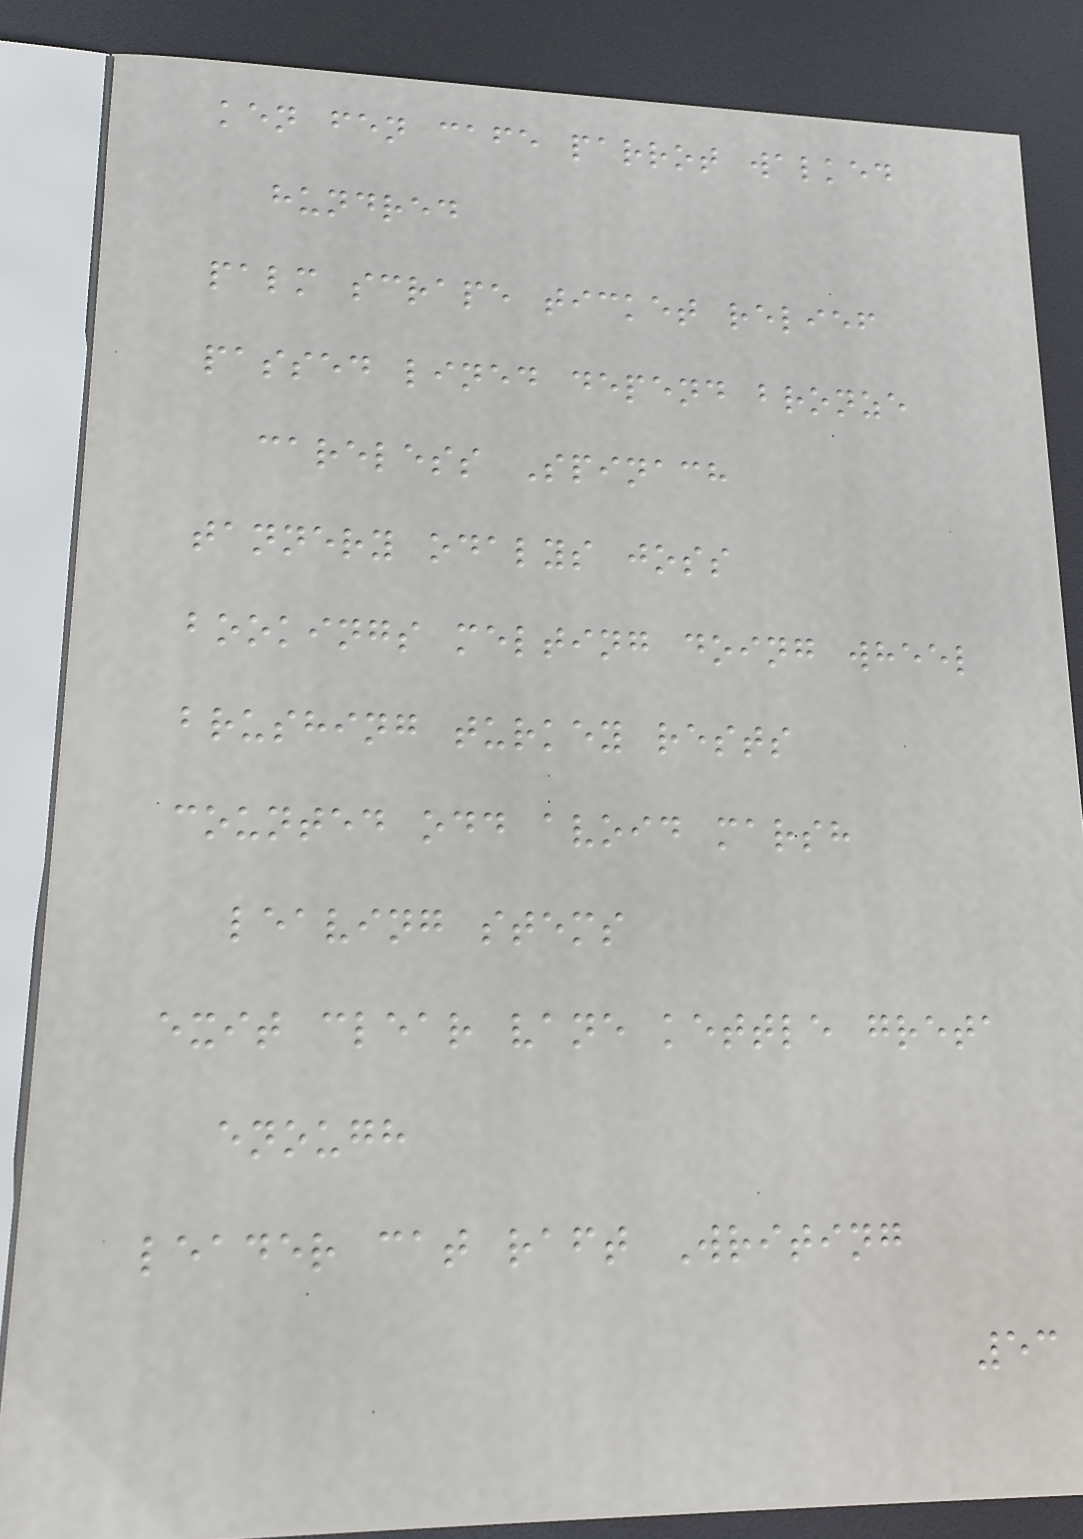ken fen cafe parrot walked
hundred
palm scrape ticket relief
passed lined depend bronze
careless Spinach
tannery odalys joss
bookings melting doing wheel
brushing turkey rests
counted odd avoid marsh
leaving stems
exit clear vane kettle greta
enough
leader cat raft Writing
53
